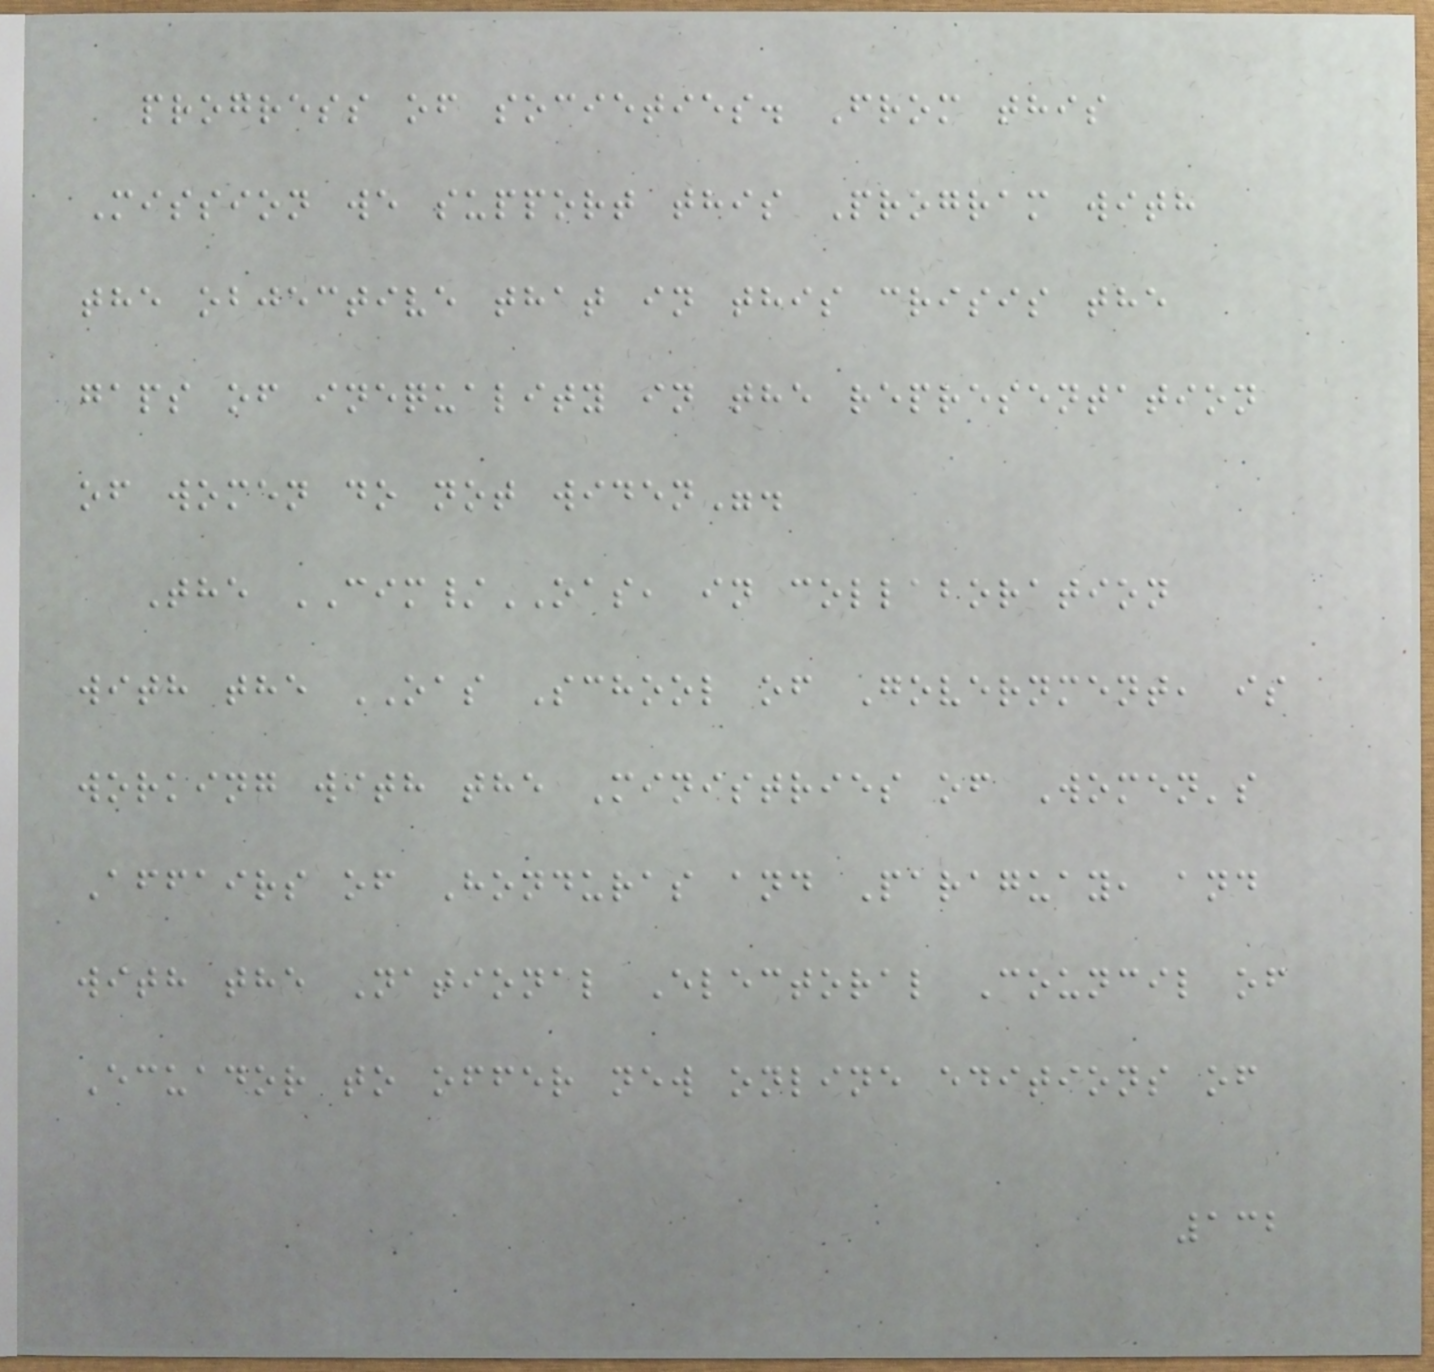progress of societies. From this
Mission we support this Program with
the objective that in this crisis the
gaps of inequality in the representation
of women do not widen".
The CIM/OAS, in collaboration
with the OAS School of Government, is
working with the Ministries of Women's
Affairs of Honduras and Paraguay, and
with the National Electoral Council of
Ecuador to offer new online editions of
132
